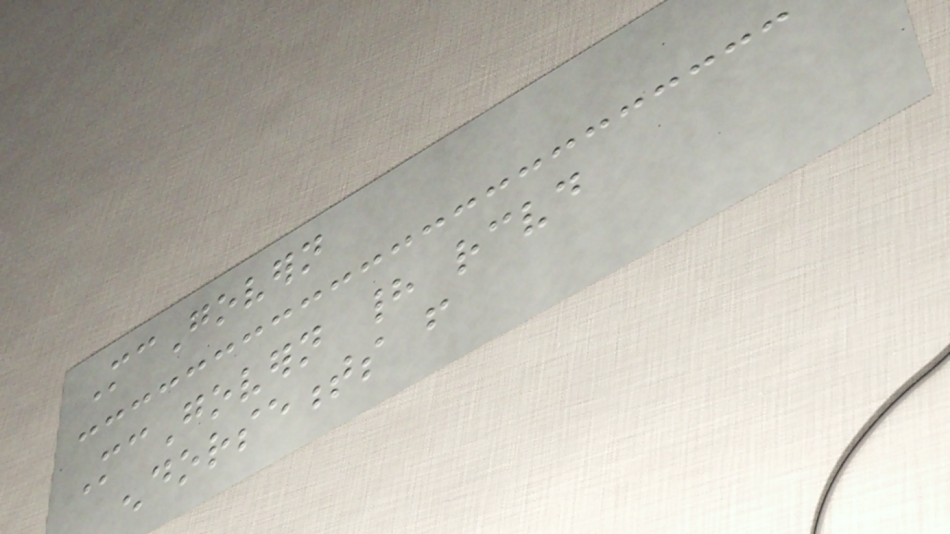McGovern
McGovern had received
endorsements from
